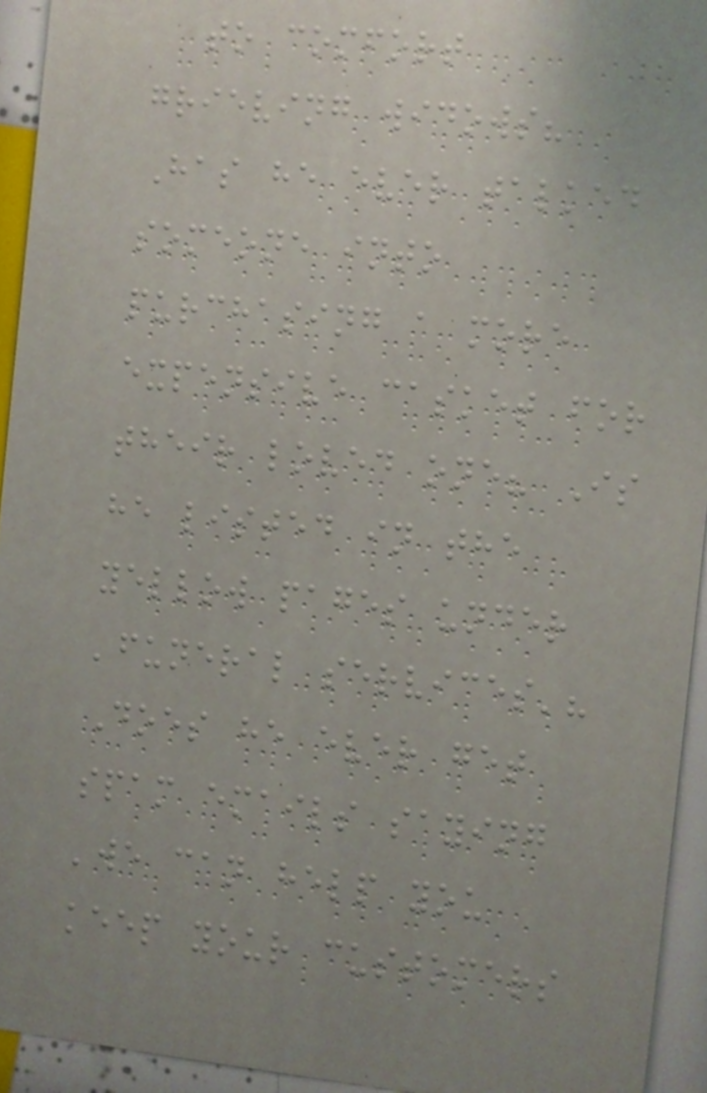to comfort
grieving widows?
Has he ever talked
someone into
purchasing a more
expensive casket for
their loved one? Is
he listed in the
yellow pages under
'funeral services'?
Does he ever get
spam emails saying
'we can help you
keep your customers
